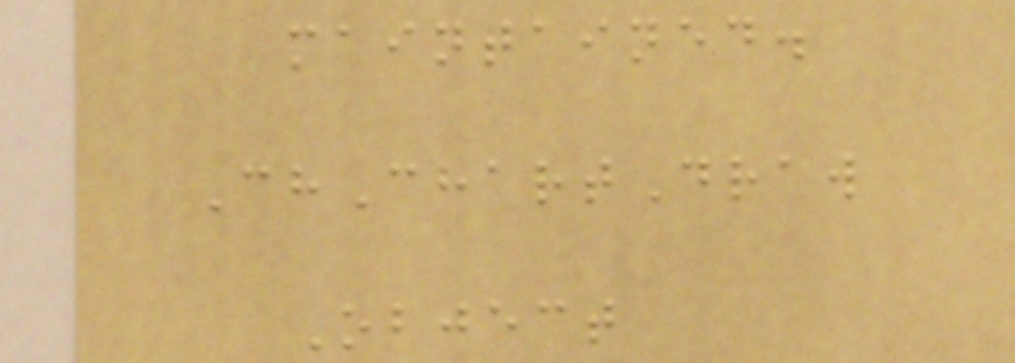maintained.
ChChartDraw
Object
